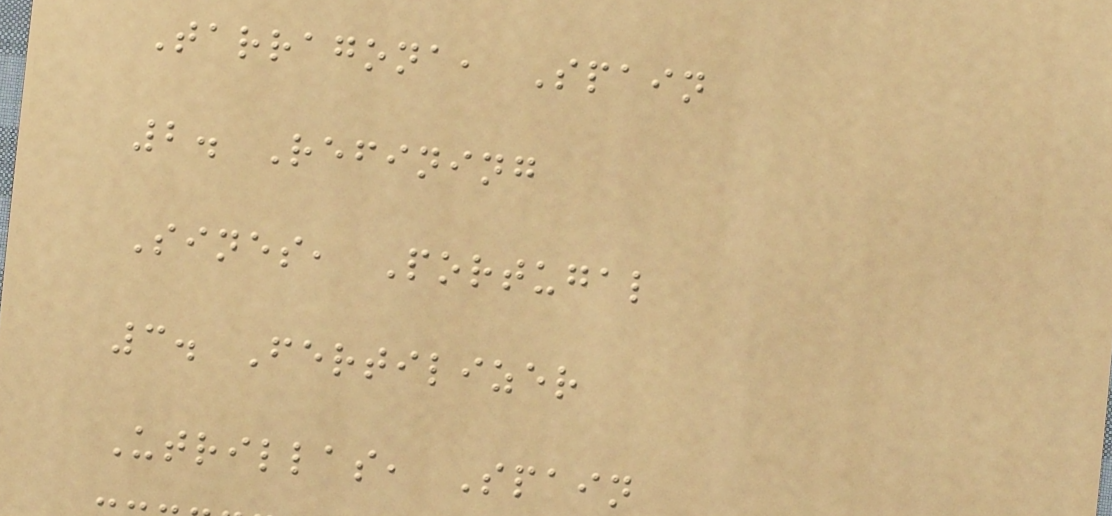Tarragona, Spain
2. Refining
Sines, Portugal
3. Fertilizer
Utrillas, Spain
